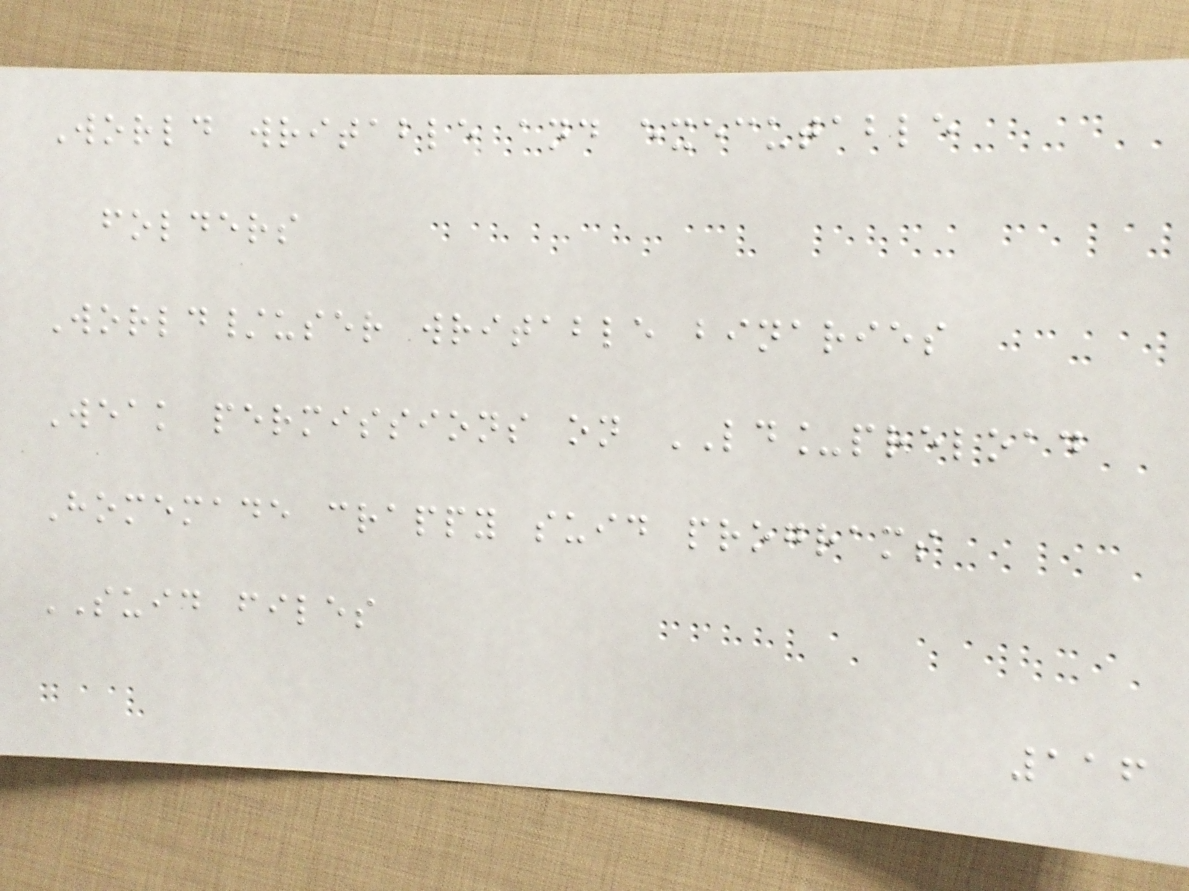World writable and executable
folders
World/user writable binaries
Weak permissions on LD_preload
Homemade crappy suid programs
SUID files
116
